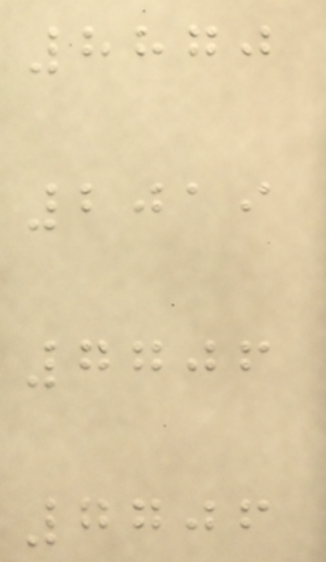8870
2019
7706
7706
